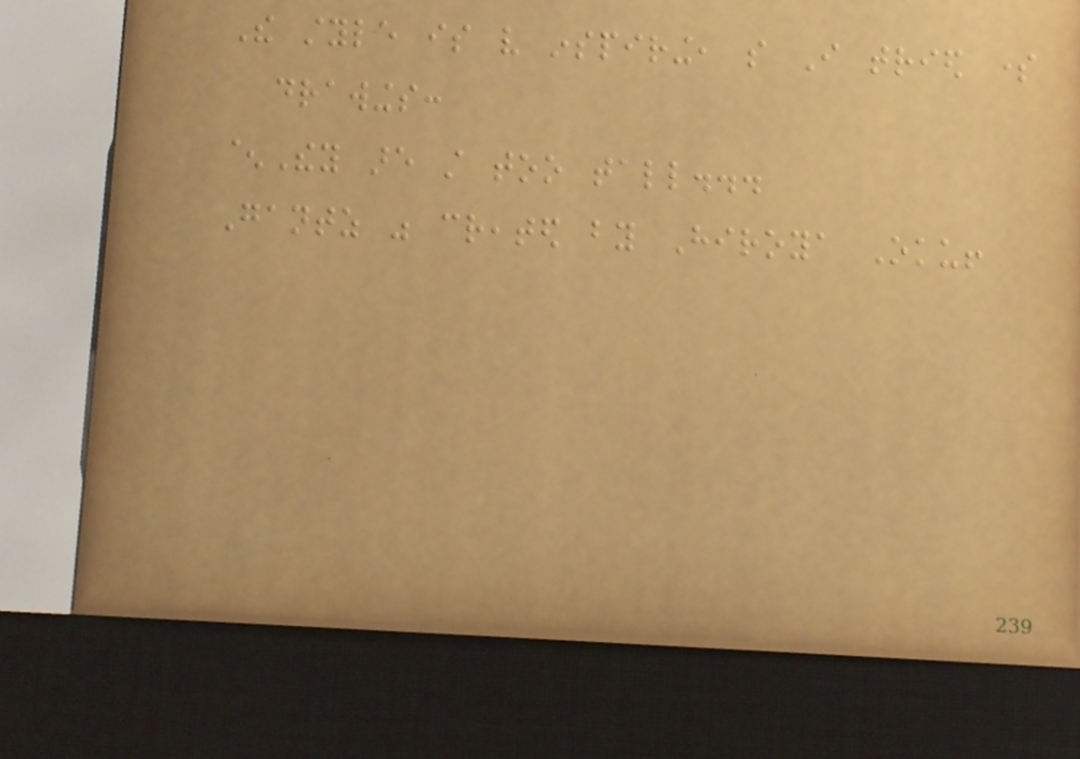The style is very inspiring, so I tried some
drawings:
^They are still too tall...
Gantz was created by Hiroya Oku!
